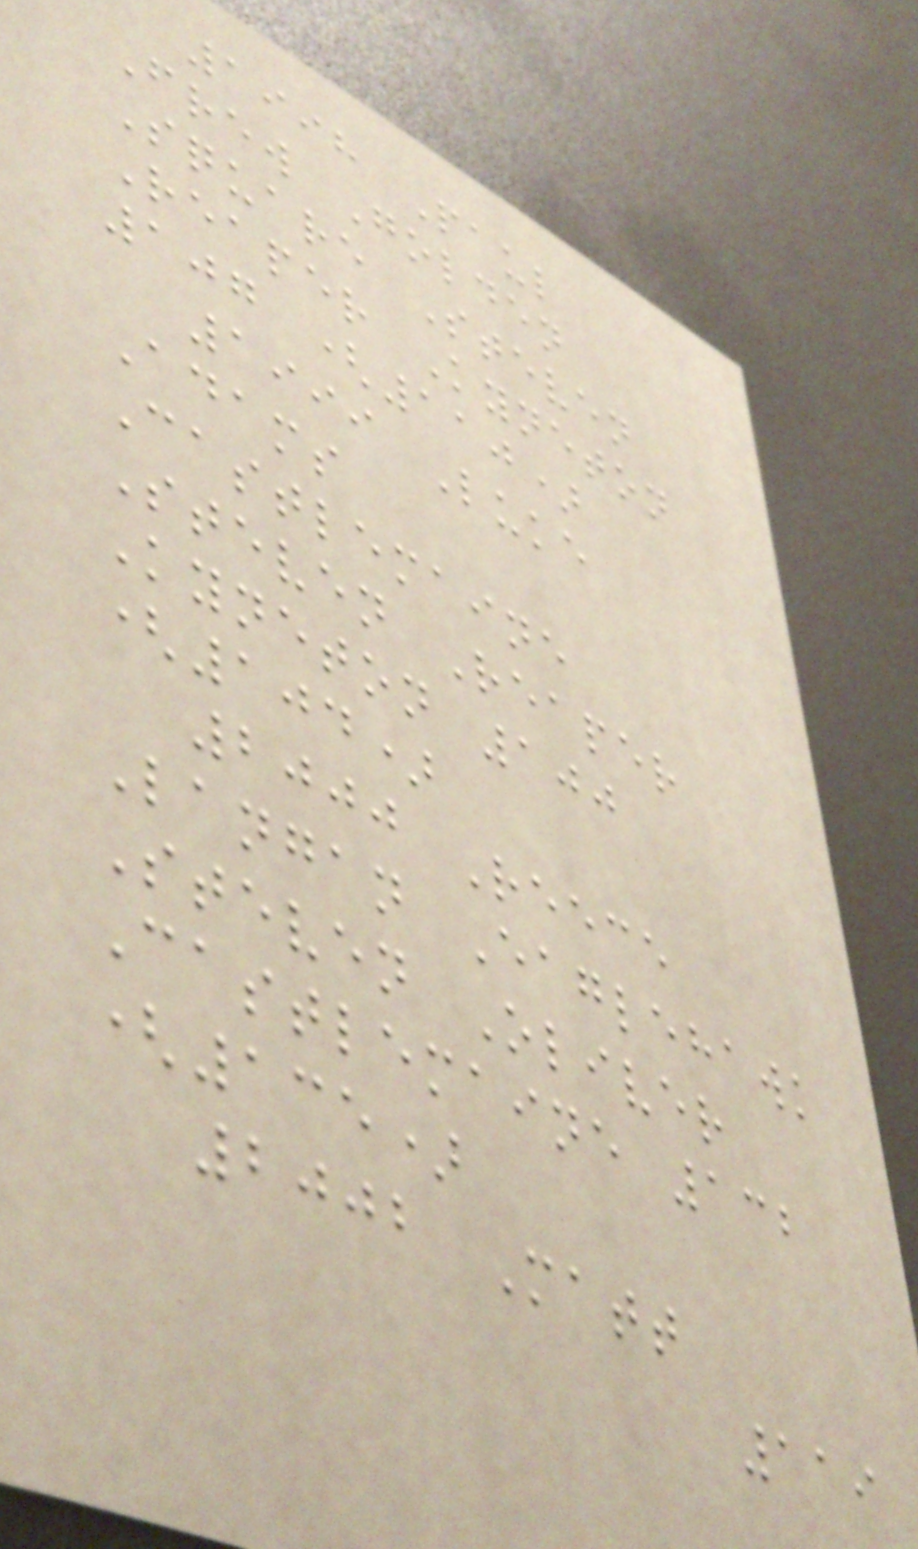1998 Paul
Frew Golden
Square Steven
Reaper Kyneton
107 (110)
1999 Luke
Adams
Castlemaine
Steven Reaper
Kyneton 100
(104)
2000 Reece
Langan Eaglehawk
Steven Oliver
Castlemaine 132
(135)
2002 Matt
119
